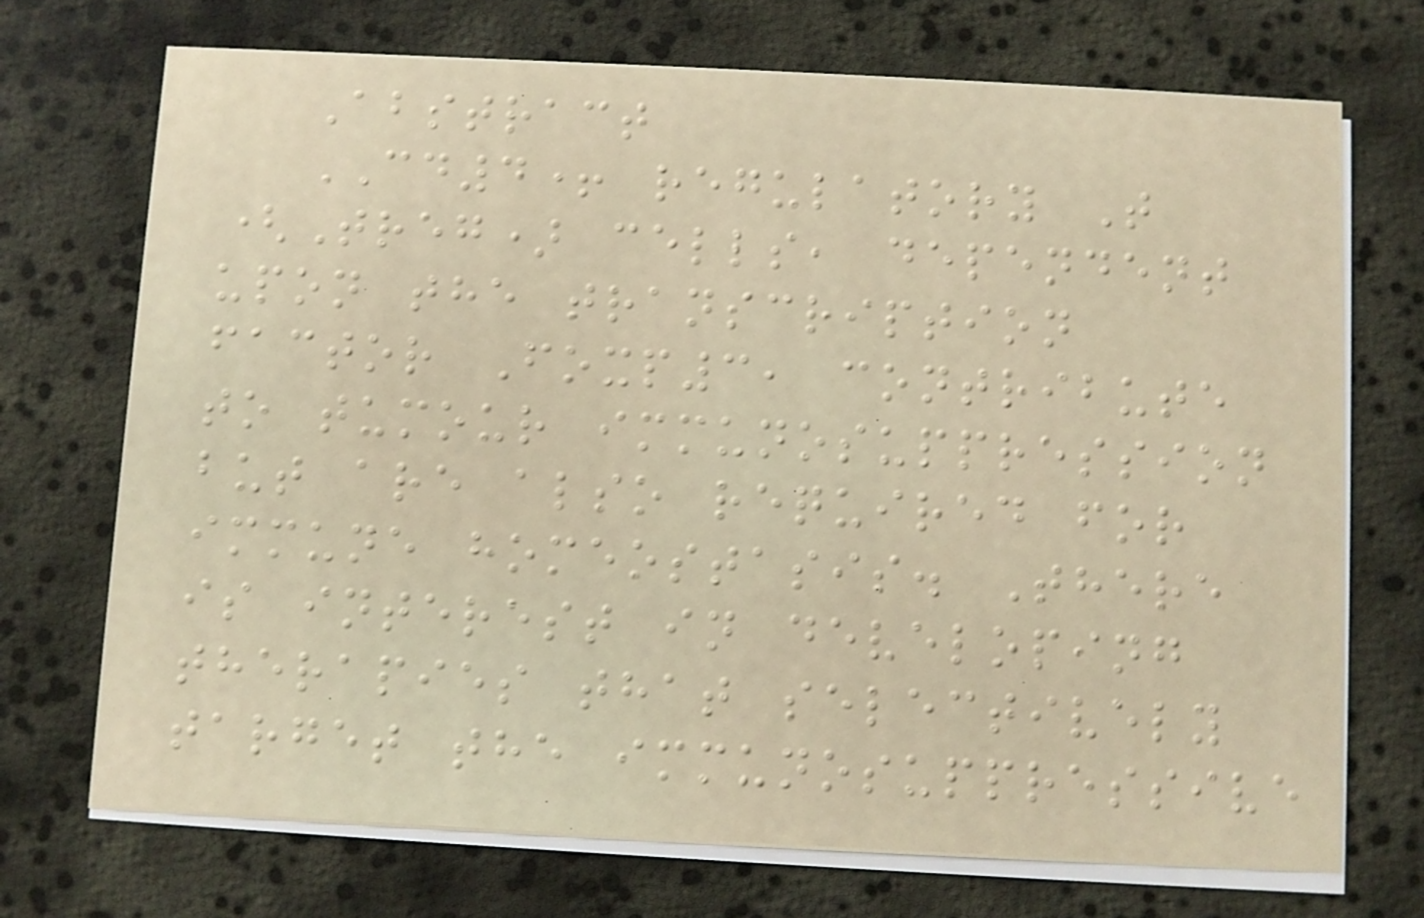Abstract
CD4+ regulatory T
(Treg) cells, dependent
upon the transcription
factor Foxp3, contribute
to tumour immunosuppression
but are also required for
immune homeostasis. There
is interest in developing
therapies that selectively
target the immunosuppressive
